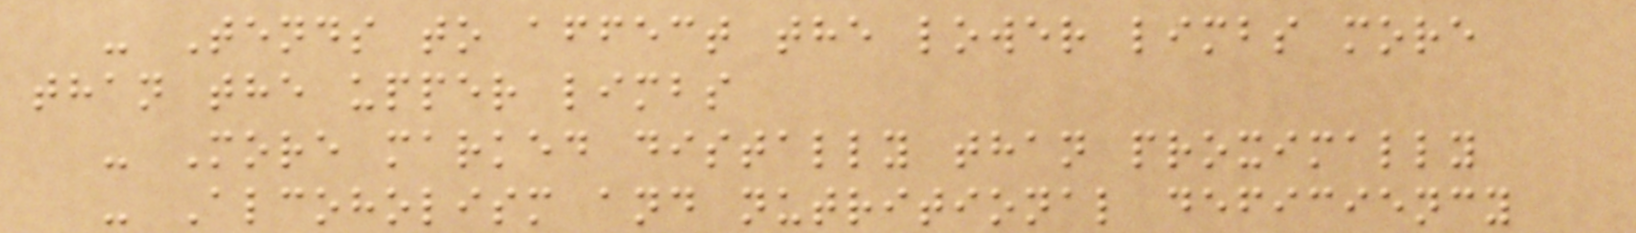- Tends to affect the lower limbs more
than the upper limbs
- More marked distally than proximally
- Alcoholism and nutritional deficiency
